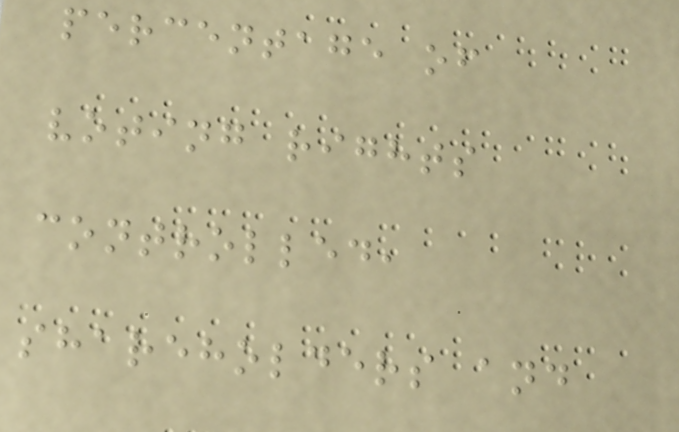percentage of
voting rights
controlled,
shareholders and
